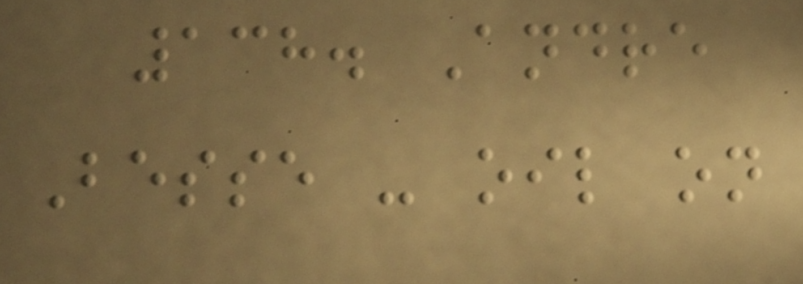138. Andre
Besse - oil on
